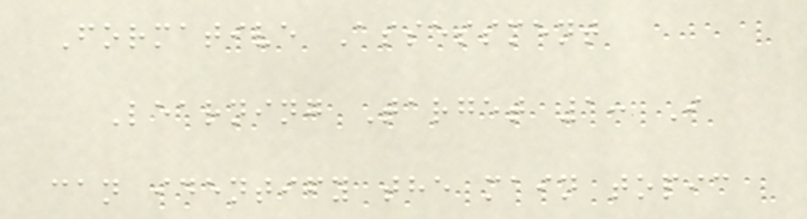Formative Assessment
Learning Target 1: I
can identify the main topic
